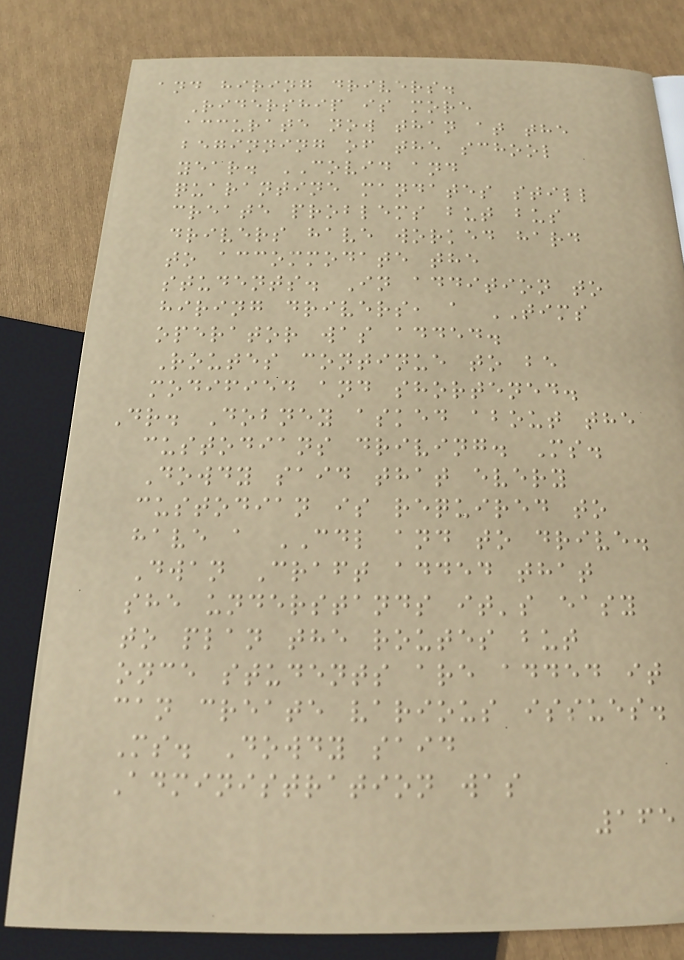and hiring drivers.
Ridership is more
accurate now than at the
beginning of the school
year. COVID and
quarantine mandates still
create problems but bus
drivers have worked hard
to accommodate the
students. In addition to
hiring drivers, a TIMS
operator was added.
Routes continue to be
modified and shortened.
Dr. Dobney asked about the
custodians driving. Ms.
Dowdy said that every
custodian is required to
have a CDL and to drive.
Dwan Craft added that
she understands it's easy
to plan the routes but
once students are added it
can create various issues.
Ms. Dowdy said
Administration was
165
